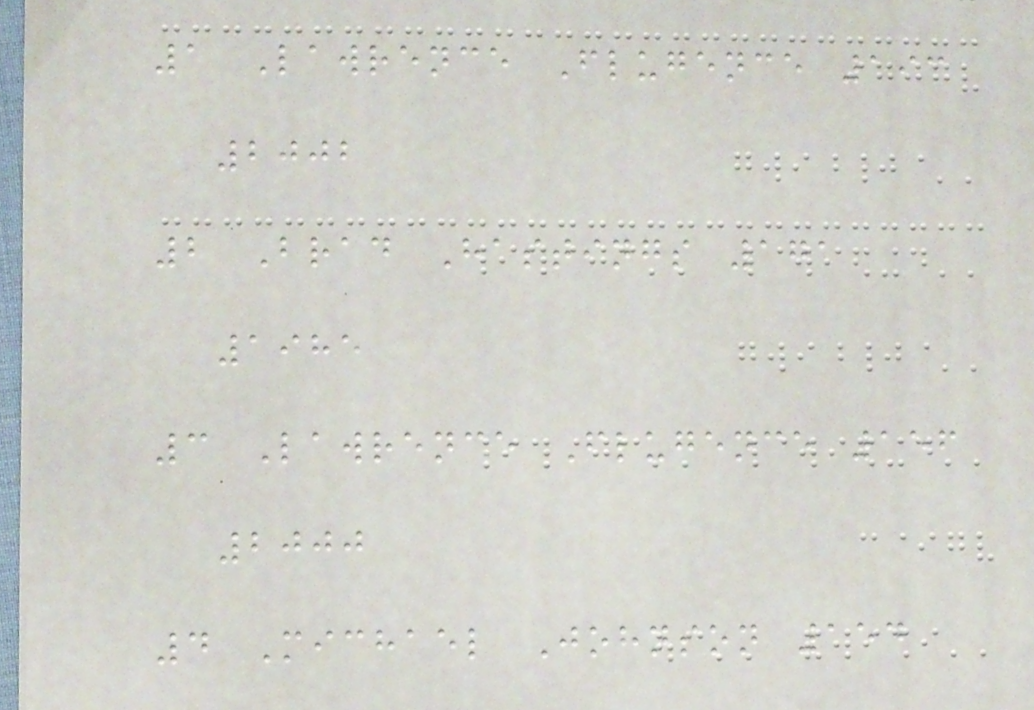1 Lawrence Flugence 193
2002
2 Brad Hastings 171
1985
3 Lawrence Flugence 156
2000
4 Michael Johnson 154
